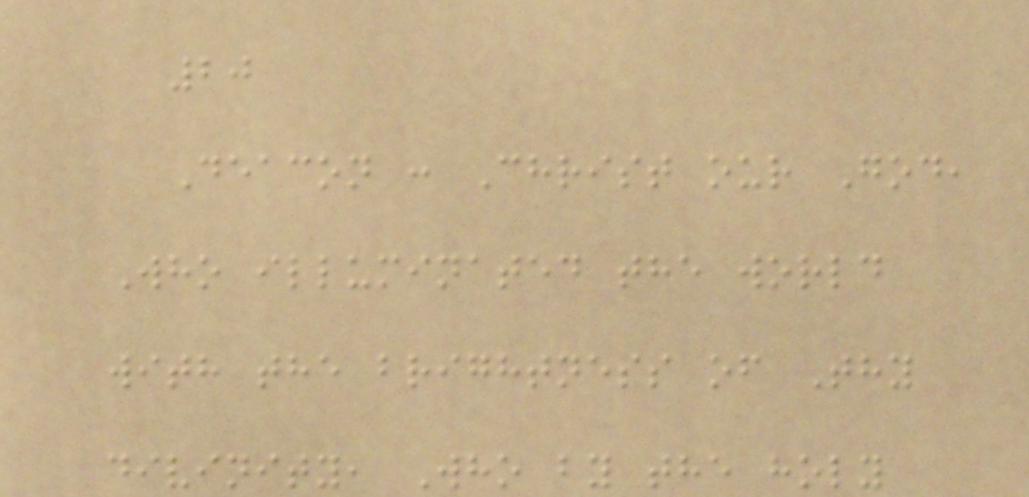20
Deacon : Christ our God,
Who illuminated the world
with the brightness of Thy
divinity, Who by the holy
